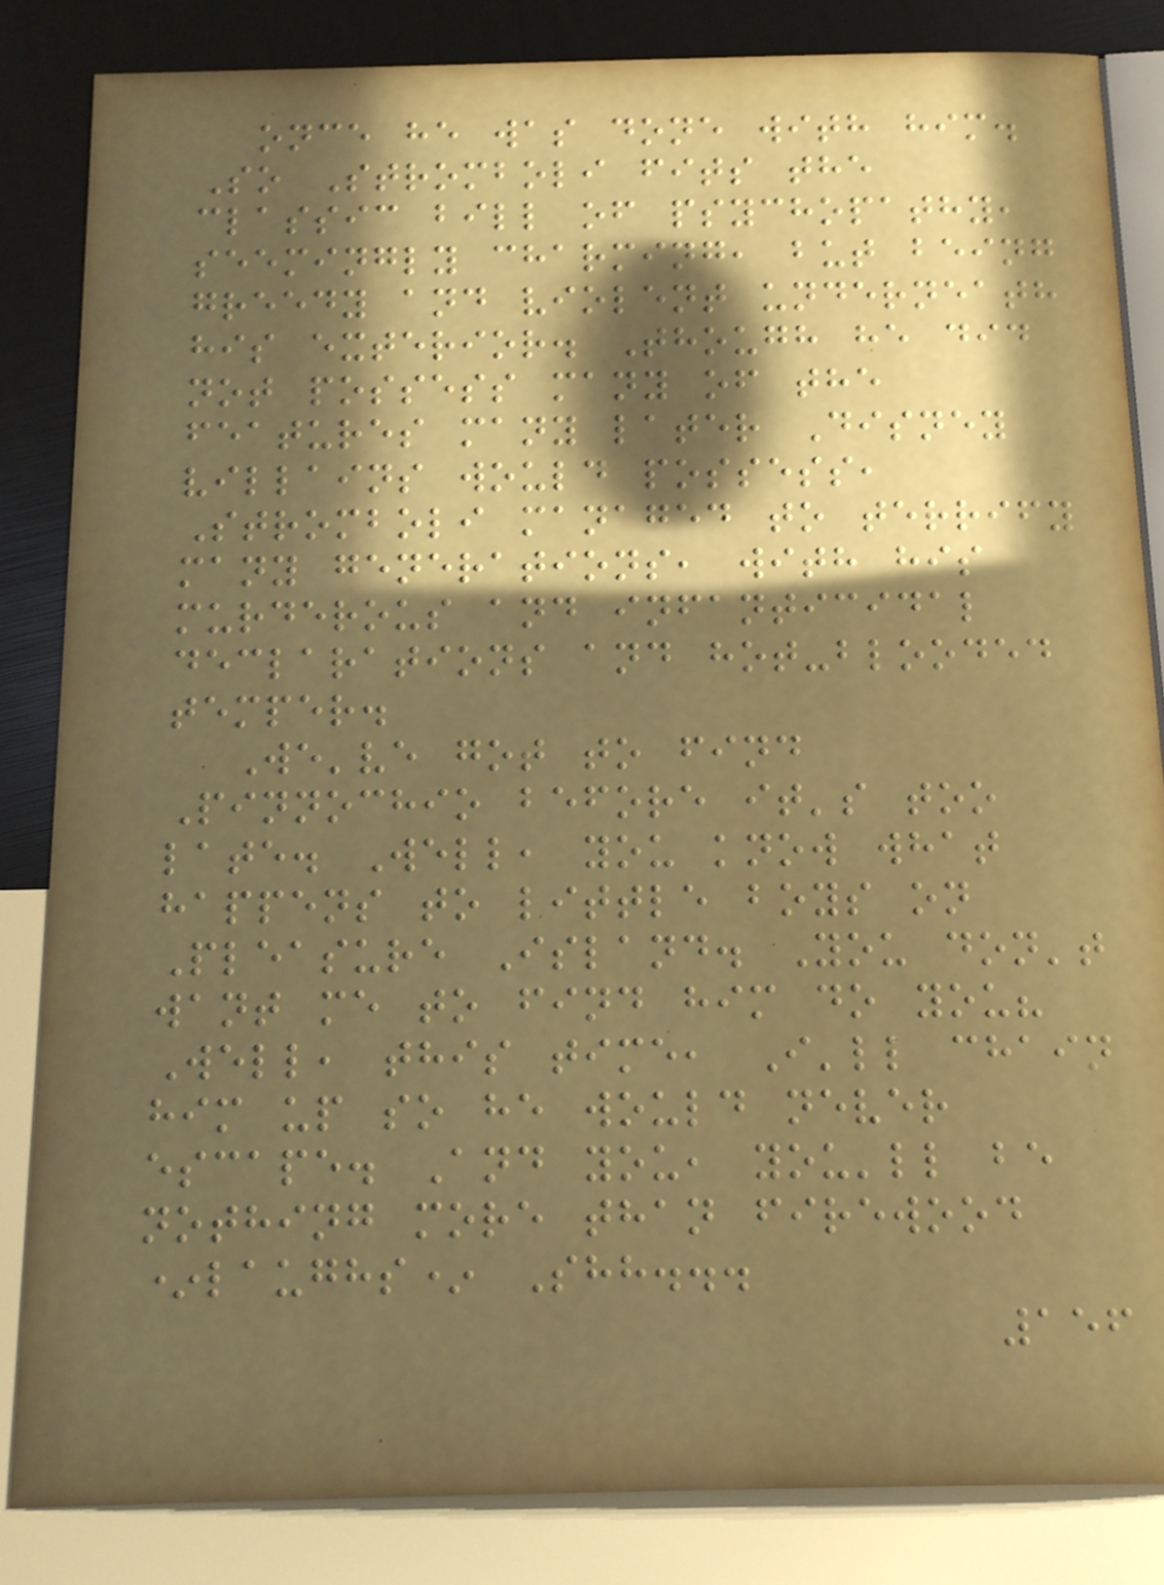once he was done with him.
So Stromboli fits the
classic bill of psychopathy,
seemingly charming, but being
greedy and violent underneath
his exterior. Though he did
not possess many of the
features many later Disney
villains would possess,
Stromboli managed to terrify
many generations, with his
murderous and infanticidal
declarations and hot-blooded
temper.
We've got to find
Pinnochio before it's too
late. Well, you know what
happens to little boys on
Pleasure Island. You don't
want me to find him do you?
Well, this time, I'll chain
him up so he would never
escape. And you, you'll be
nothing more than firewood
*laughs* Shh...
156
